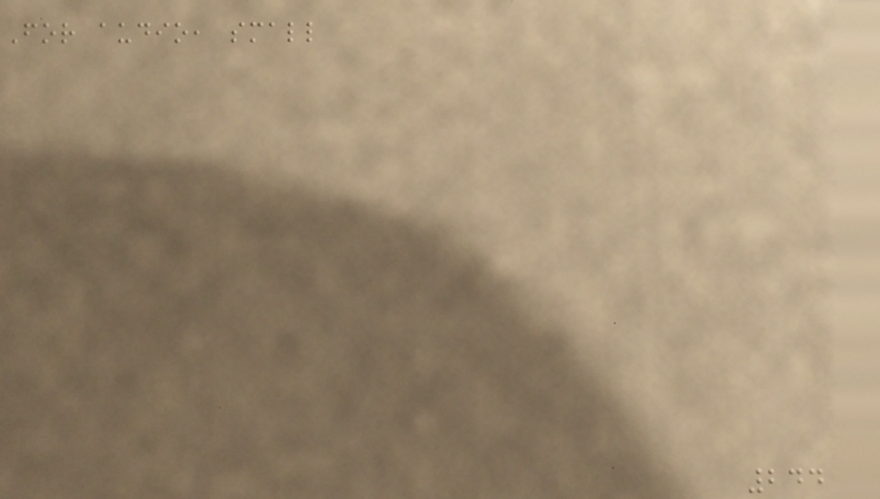For audio, small
244
